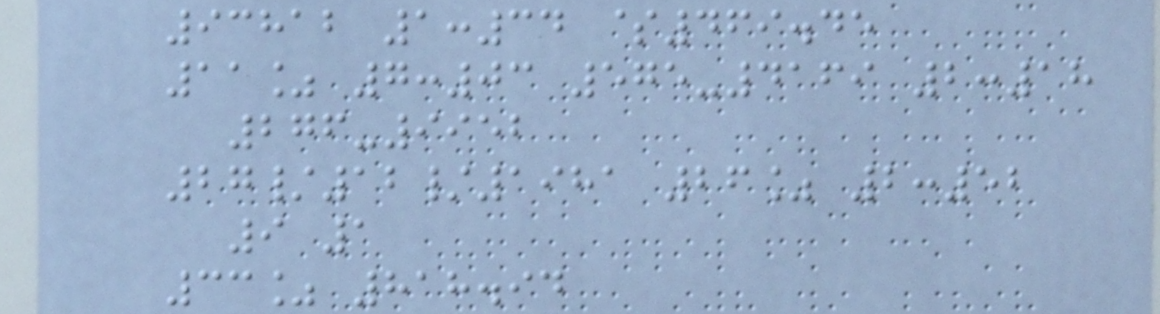93812 1:34 $469.45
11% 7:03 575-4169 2:18
276-9952
27/12/1981 26% 2:52
9 1
33% 818.94
